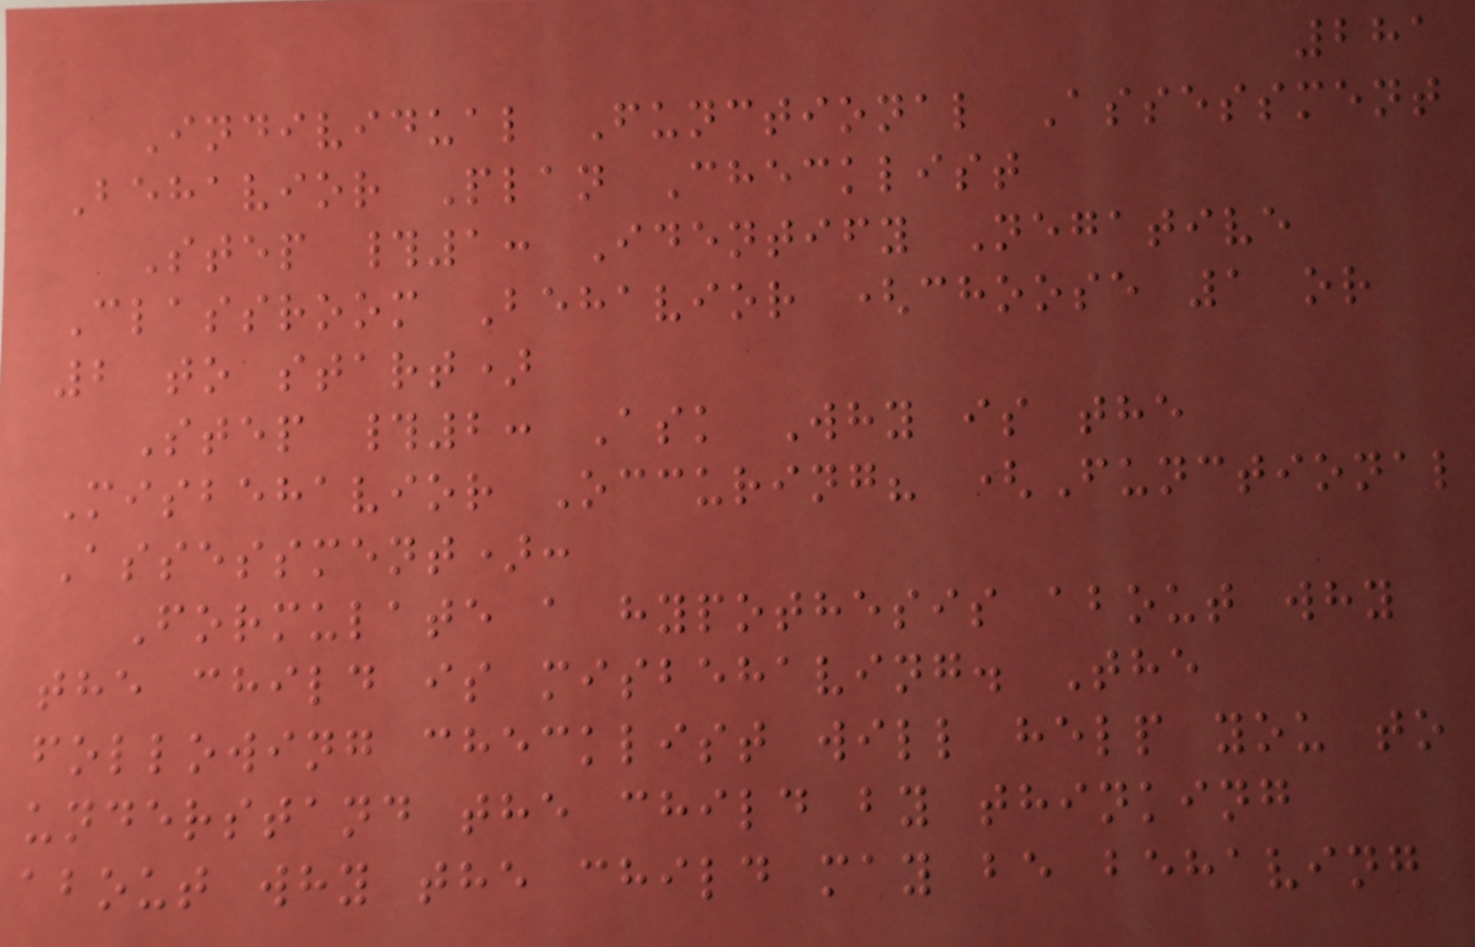281
Individual Functional Assessment
Behavior Plan Checklist
Step #1: Identify Negative
Classroom Behavior (choose 1 or
2 to start)
Step #2: Ask Why is the
Misbehavior Occuring? (Functional
Assessment):
Formulate a hypothesis about why
the child is misbehaving. The
following checklist will help you to
understand the child by thinking
about why the child may be behaving
